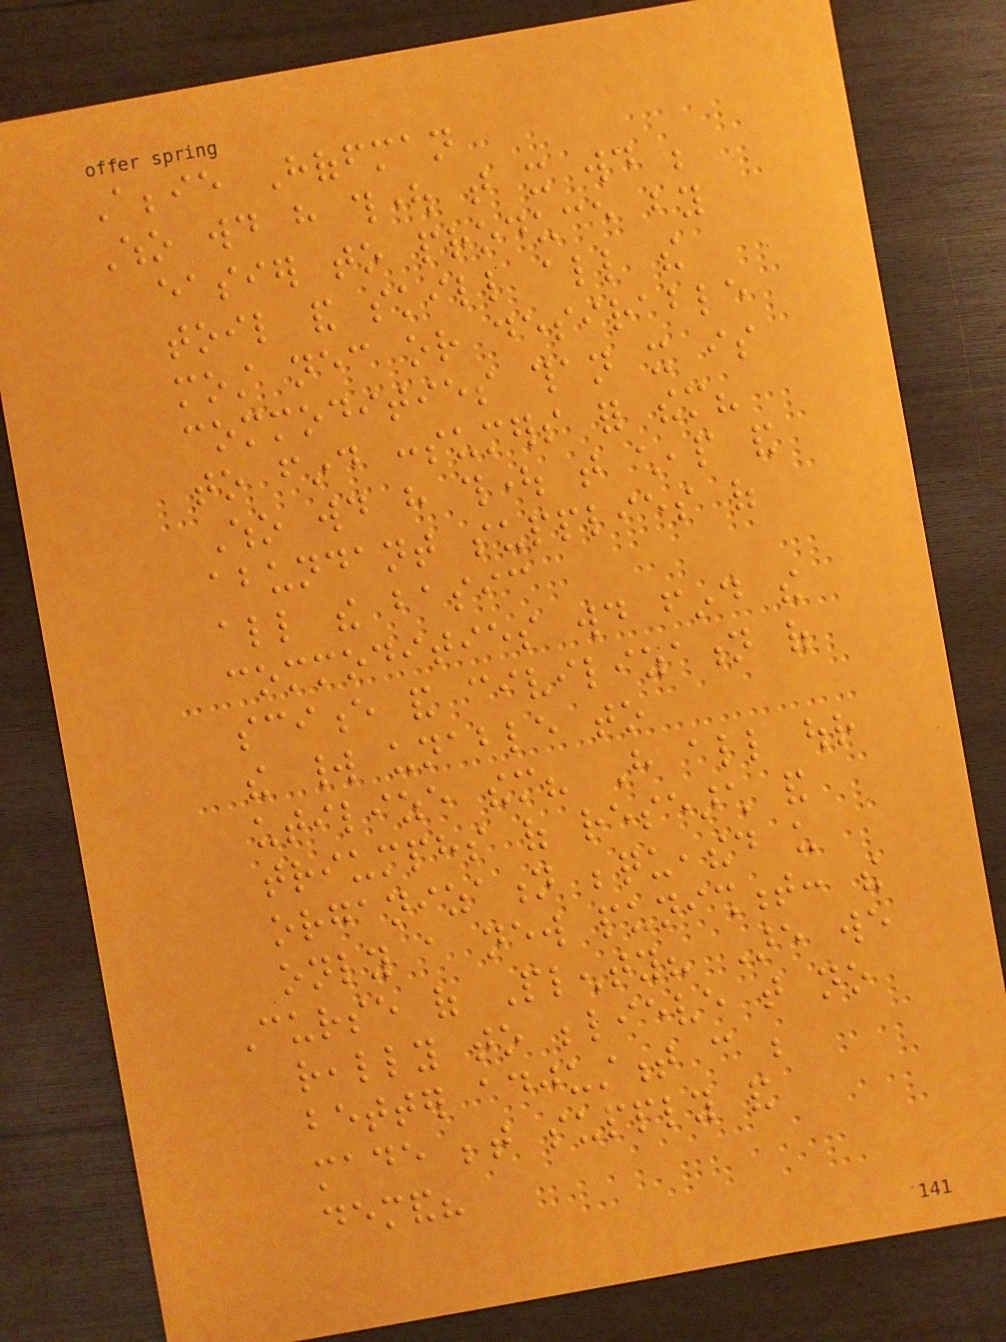Abbie Hoffman
Who would have thought that it would be
easier to produce by
toil and skill all the
most necessary or desirable
commodities than it is
to find consumers for them?
Who would have thought that cheap and
abundant supplies of
all the basic
commodities would find the
science and civilization of
the world unable to
utilize them? Have all our
triumphs of research and
organization bequeathed us
only a new punishment: the
Curse of Plenty? Are we
really to believe that no
better adjustment can be
made between supply and
demand?
